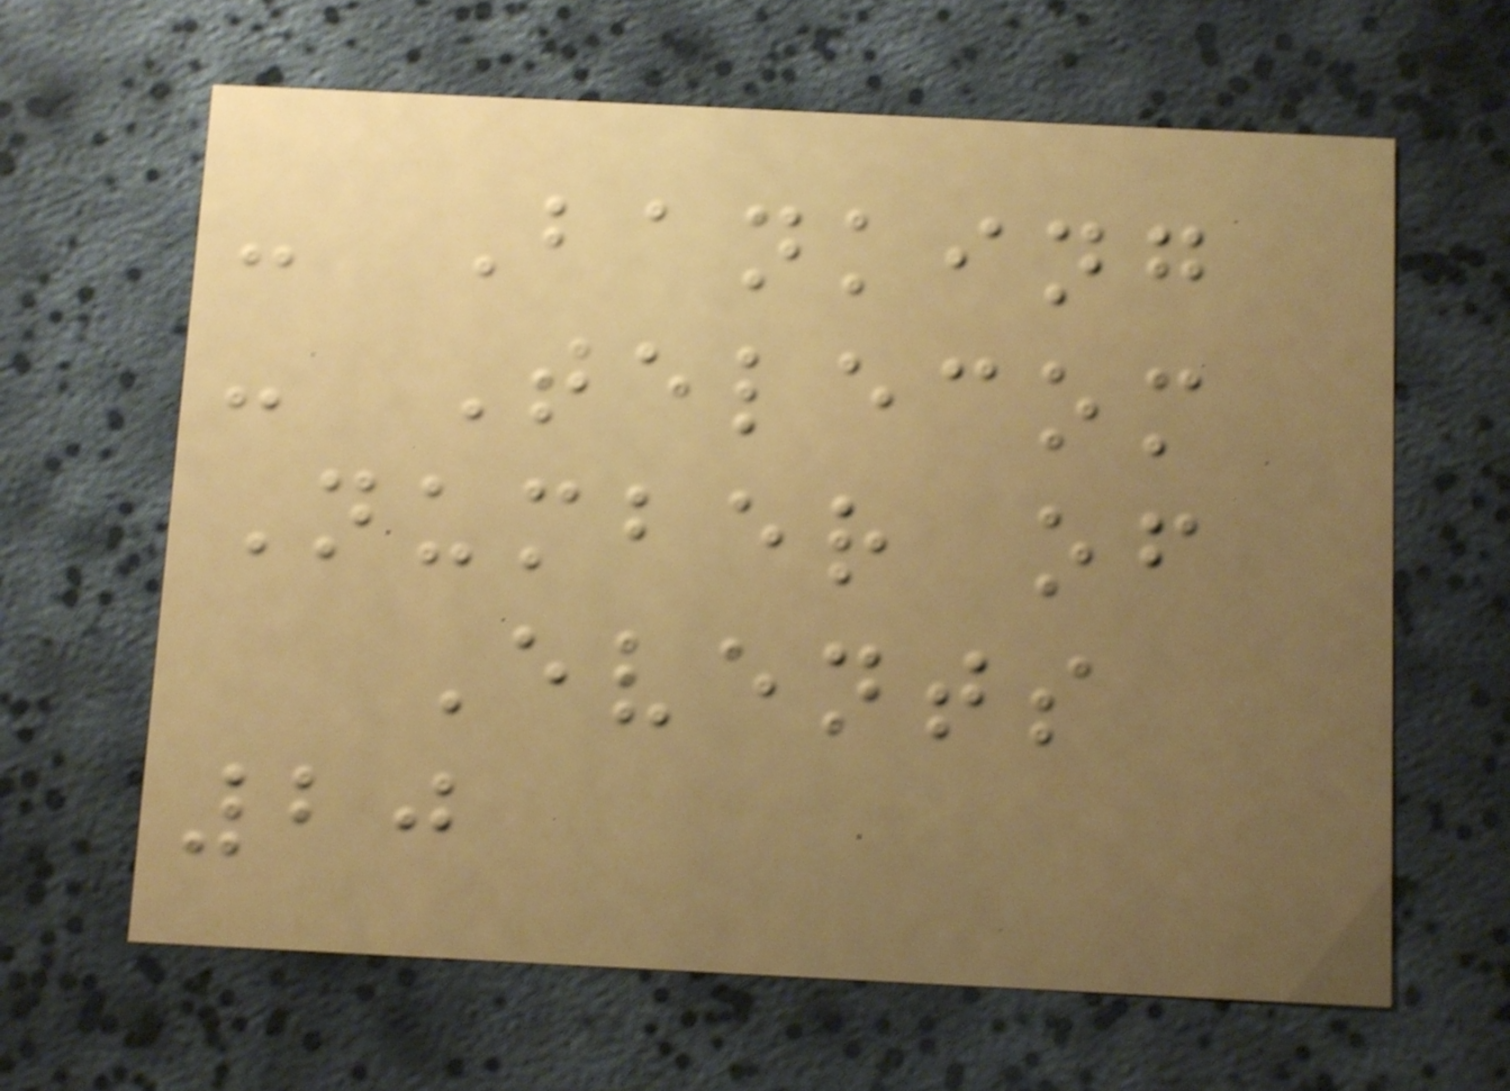- Banking
- Telecom
Number of
Events
20
